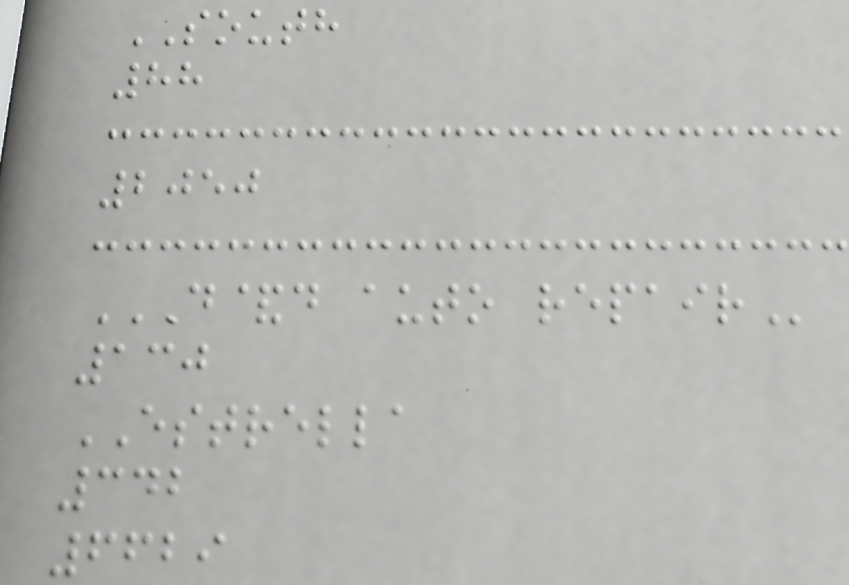SOUTH
88
2050
D&D AUTO REPAIR
130
ESTRELLA
342
6629
